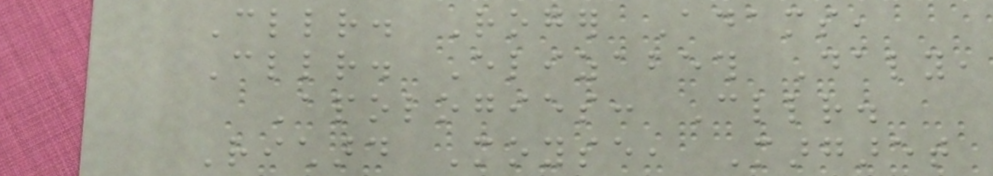Cllr. Roger Adams,
Cllr. Elizabeth Daly,
Apologies: Cllr.
Richard Moyse, Margaret
